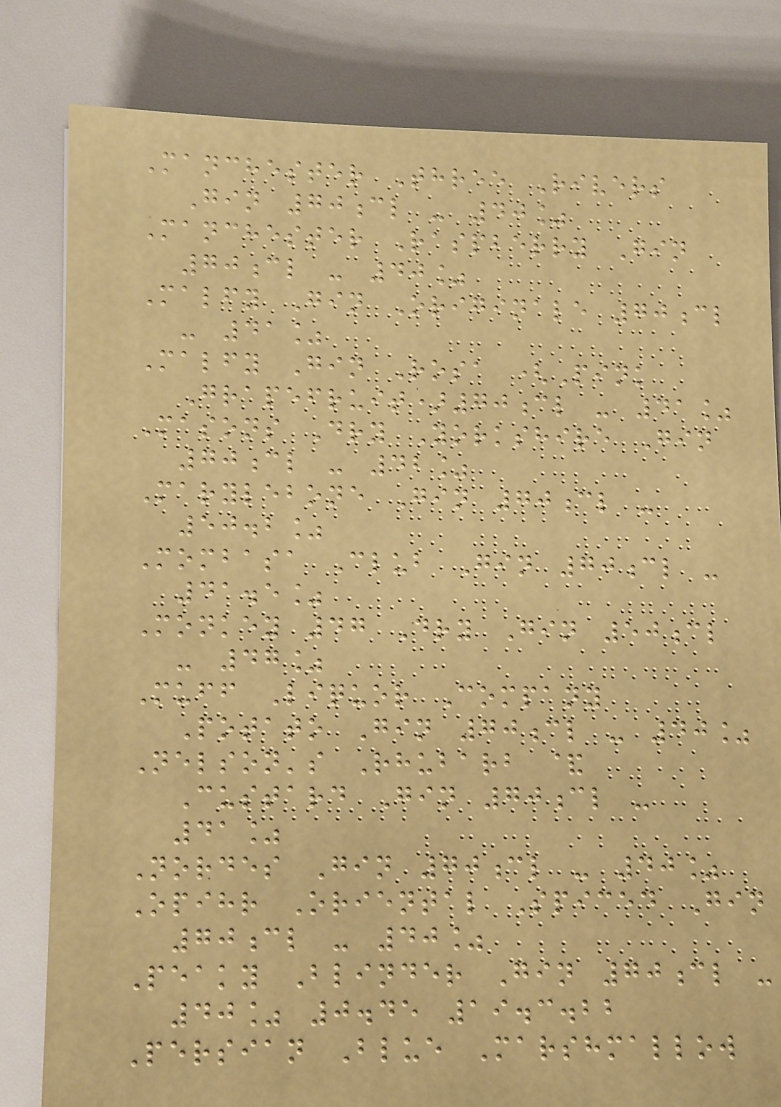Manchester Three Rivers
Gin 70cl - 40%
Manchester Raspberry Gin
70cl - 40%
Malfy Gin Originale 70cl
- 41%
Malfy Gin Rosa (Pink
Grapefruit)70cl - 41%
Masons Dry Yorkshire Gin
70cl - 42%
Marylebone Gin 70cl -
50.2%
Mombasa Club Gin 70cl -
41.5%
Monkey 47 Dry Gin 50cl
- 47%
Muff Liquor Company
Potato Gin 70cl - 40%
Nelson's Rhubarb &
Custard Gin 70cl -
41%
Nordes Gin 70cl - 40%
Opihr Oriental Spiced Gin
70cl - 40%
Peaky Blinder Gin 70cl -
40% 0.45 19.3.22
Persian Blue Marshmallow
